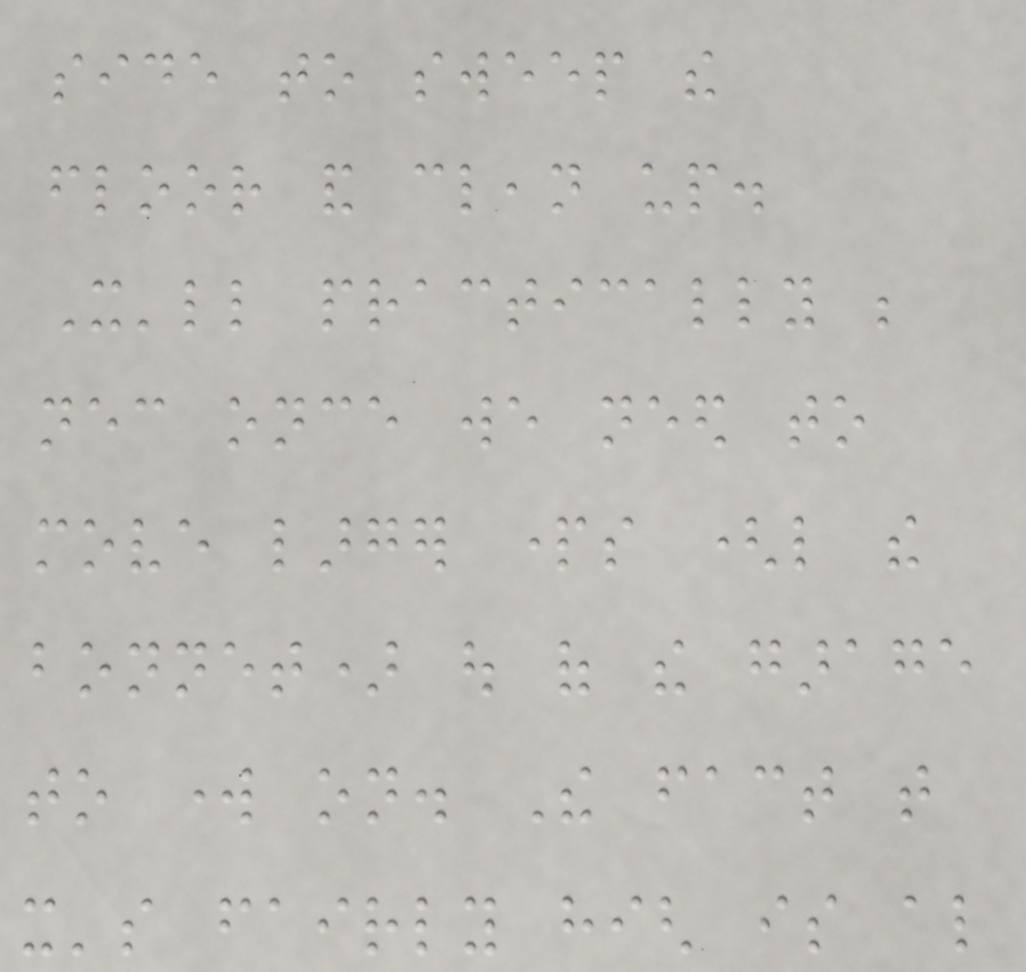side to sweep the
floor and clean up.
It'll practically be
necessary once we need to
move larger parts (like the
bonnet) out of the garage
to work on. The fact that
it's fairly high is also
